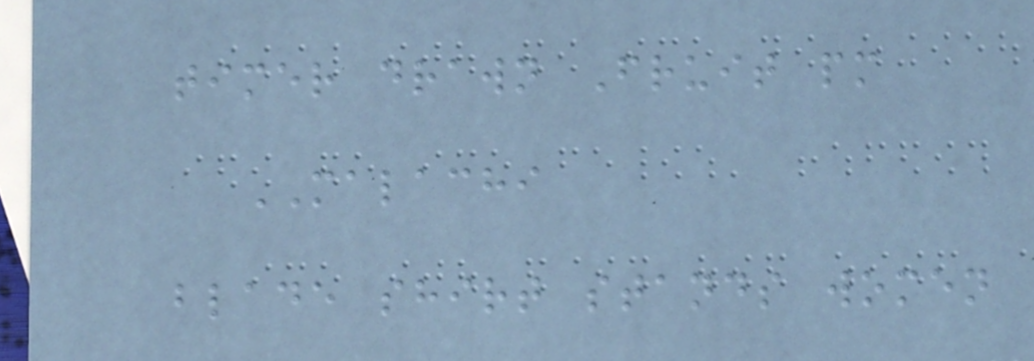timer drawn Fruit pm
MALACHI
blade shirt stands women
